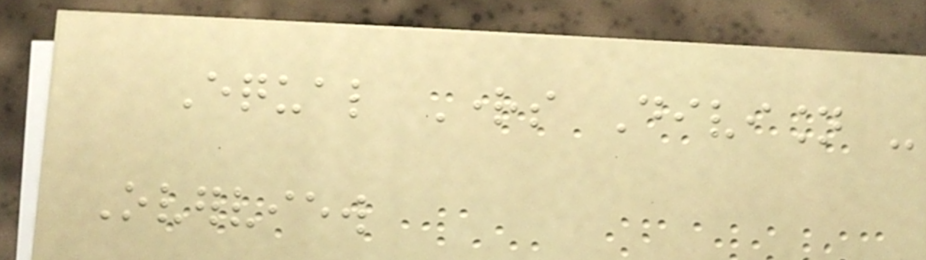Equal Rights Division -
Overview
